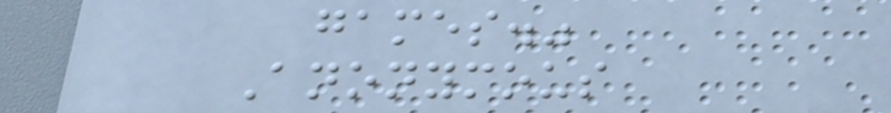games."
Anonymous
